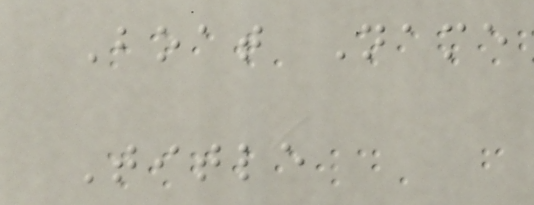Boat Name
Title
